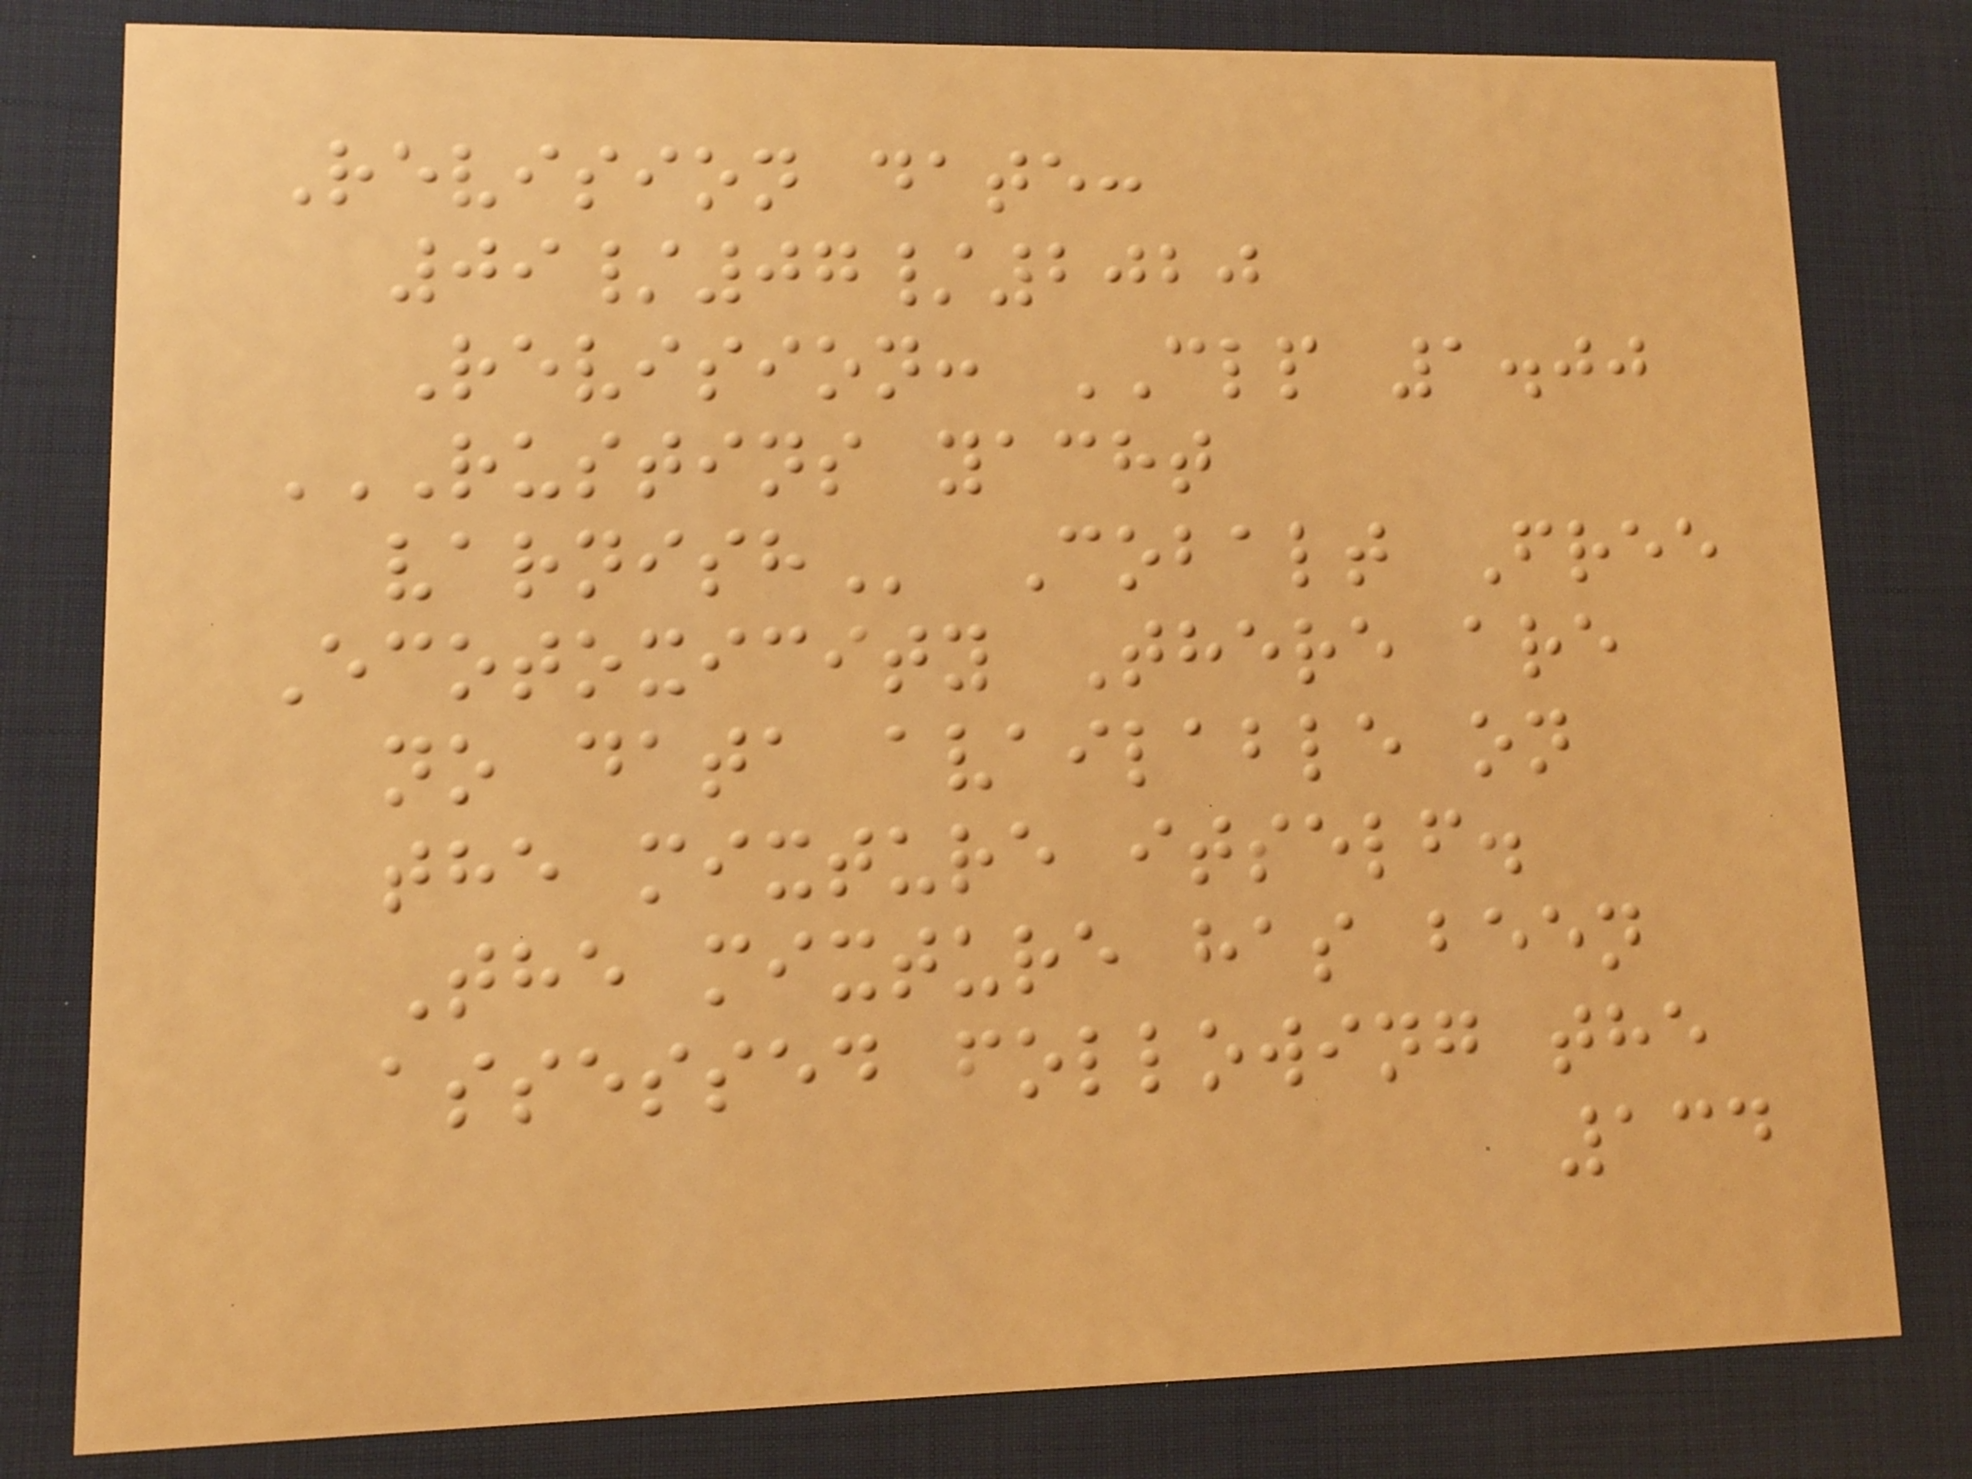Revision date:
09/07/2020
Revision: CLP 1.00
RUSTINS YACHT
VARNISH Cobalt Free
Ecotoxicity There are
no data available on
the mixture itself.
The mixture has been
assessed following the
134
